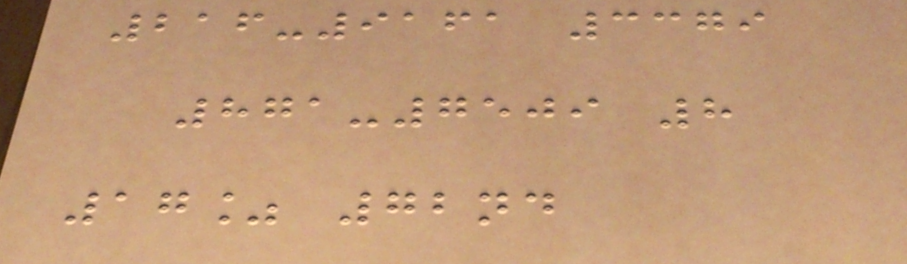216-9161 3379
871-7509 8
17% 72nd
